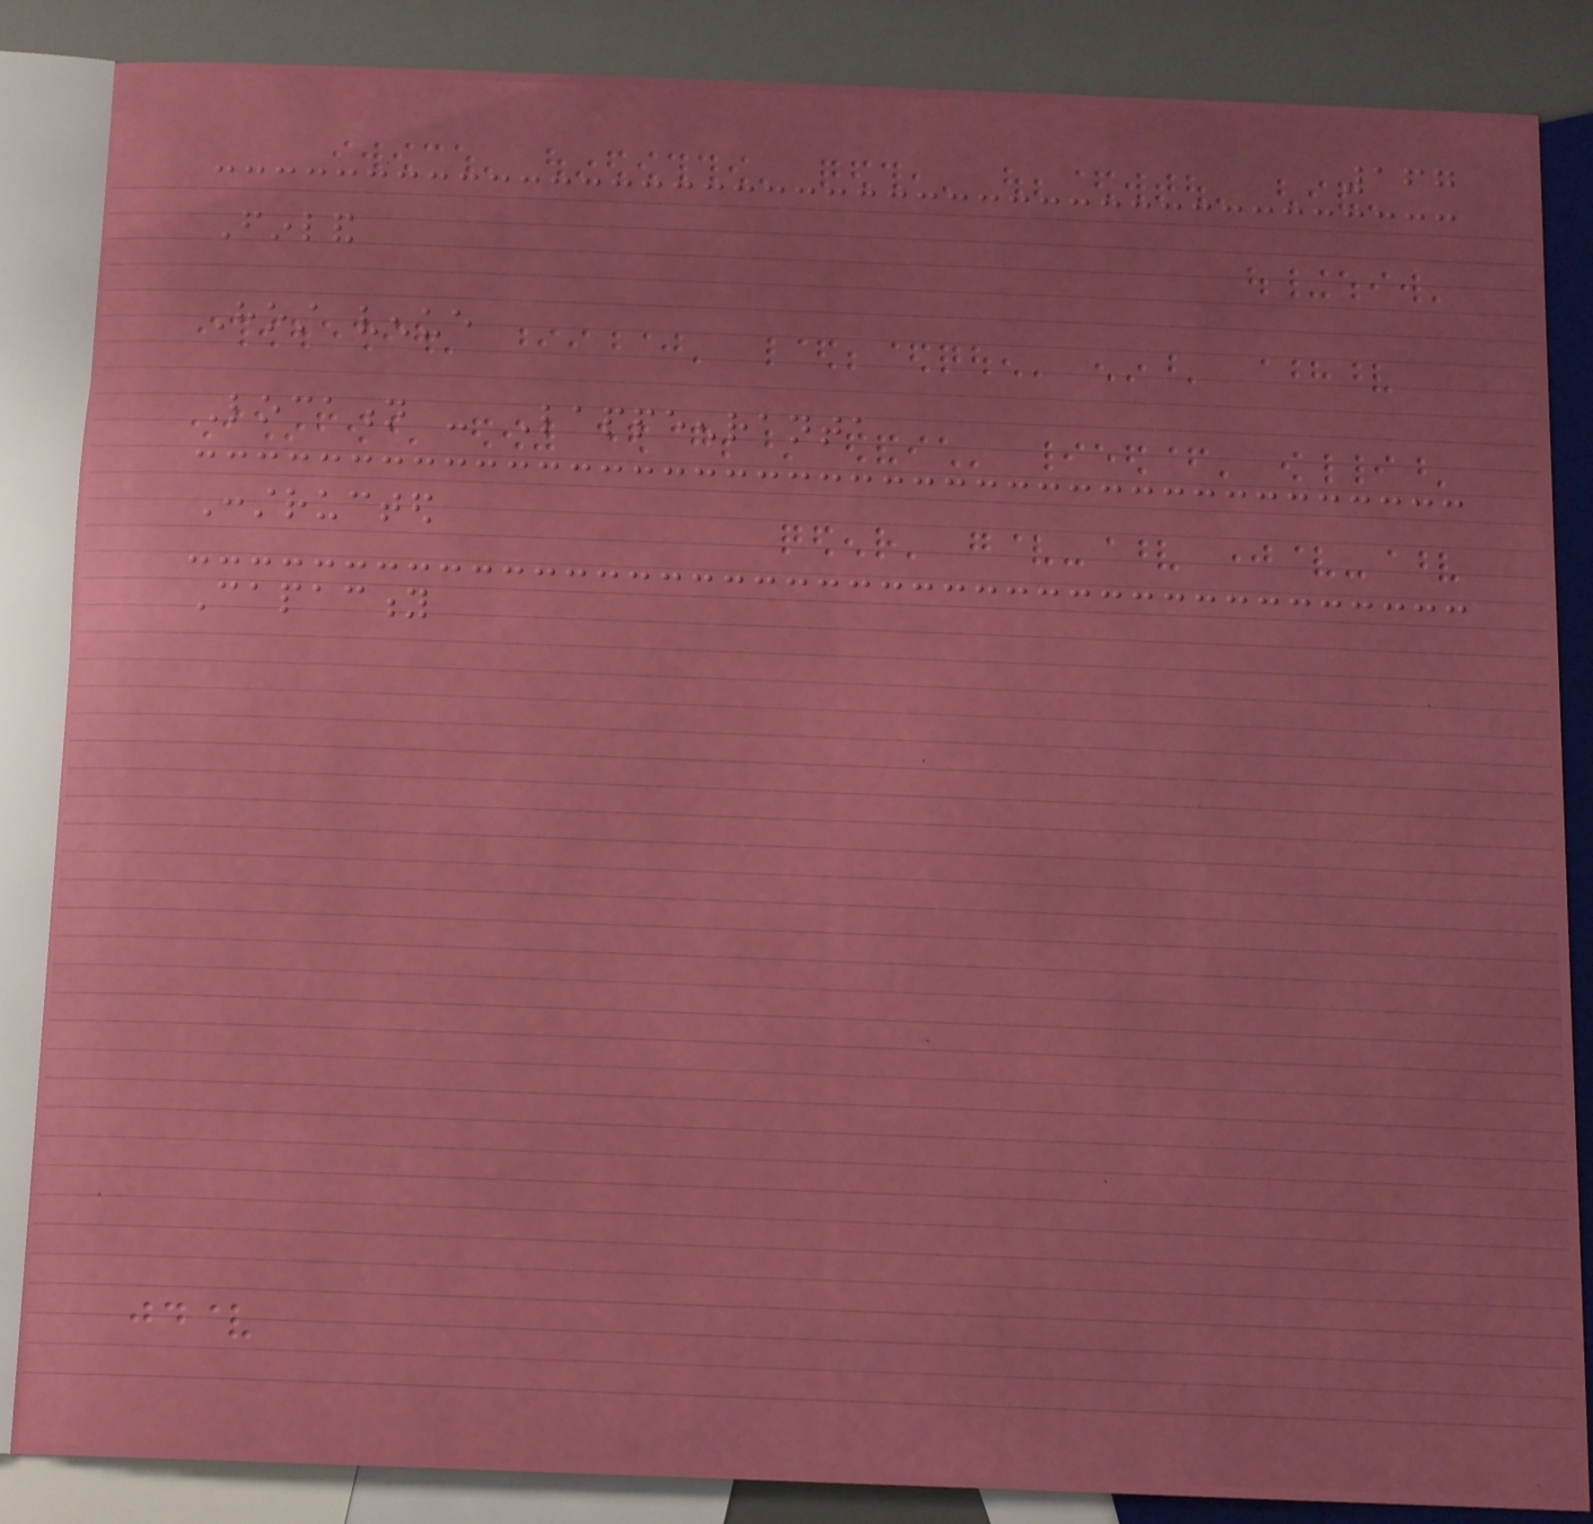167
Finland
Host venue
Location - Lappeenranta
Constructed
Capacity
